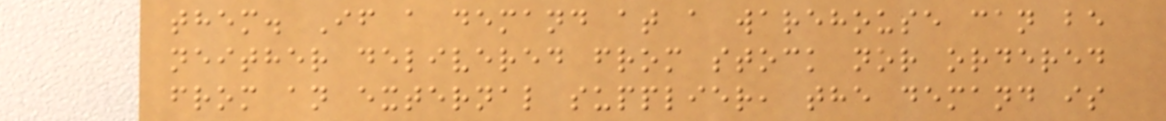them. If a demand at a warehouse can be
neither delivered from stock nor ordered
from an external supplier, the demand is
